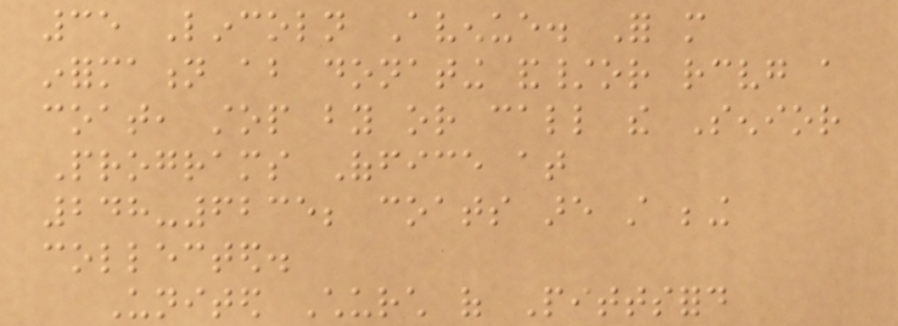35 Lincoln Avenue. For more
information about donating and/or receiving a
coat, stop by or call the Senior
Programs Office at
248-6235; coats are still being
collected.
United Church of Pittsford
